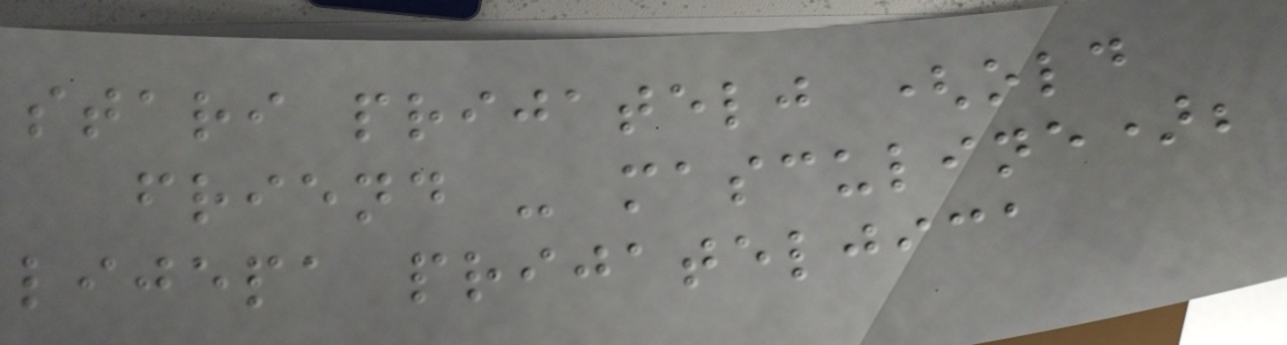stari prijatelj (old
friend - masculine);
lijepa prijateljica
